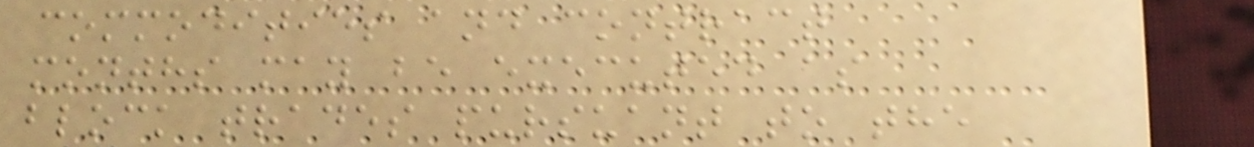commodities and contract
months may be executed as
block trades pursuant to the
